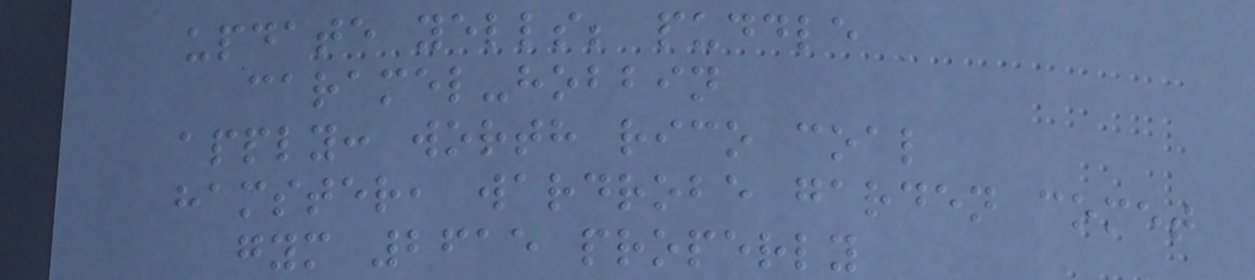update yells; puddle
caramel-hobbin
apply: worth rico coal
hamster, wardrobe garden comet
gym 2615 properly
